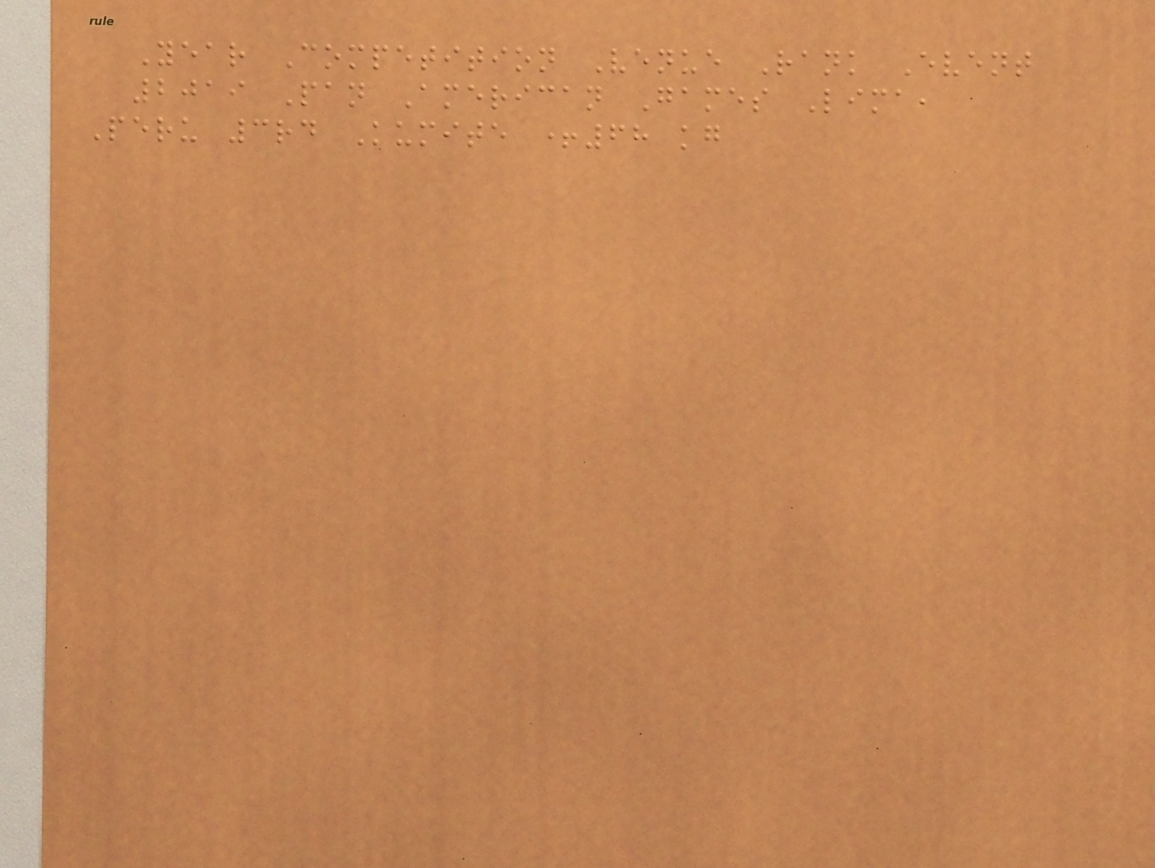Year Competition Venue Rank Event
2019 Pan American Games Lima,
Peru 3rd Kumite +68 kg
